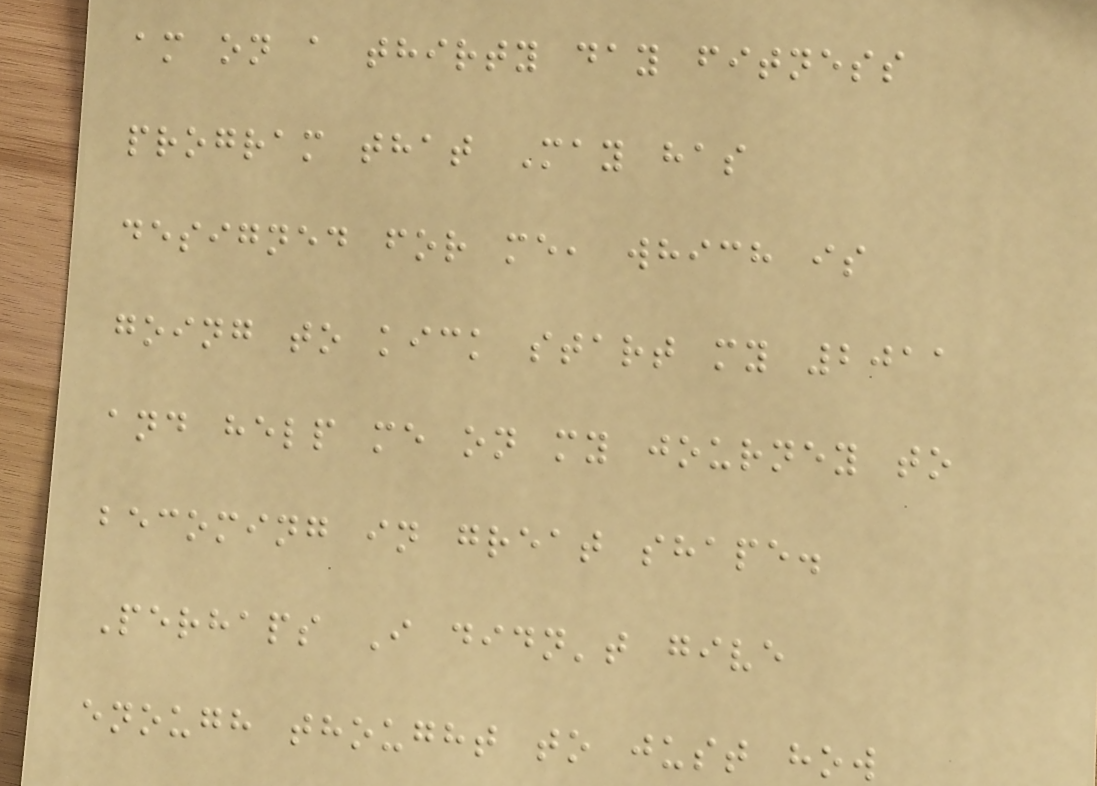am on a thirty day fitness
program that May has
designed for me, which is
going to kick start my 2011
and help me on my journey to
becoming in great shape.
Perhaps I didn't give
enough thought to just how
